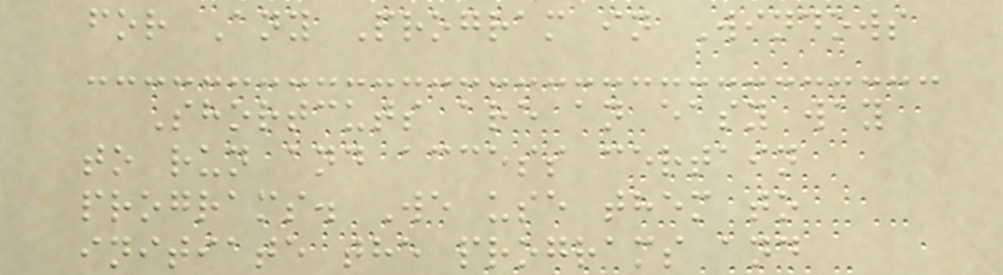for Any Program in Windows
Shortcuts are an easy way
to run and access certain
programs. We use them to
initiate the programs and
